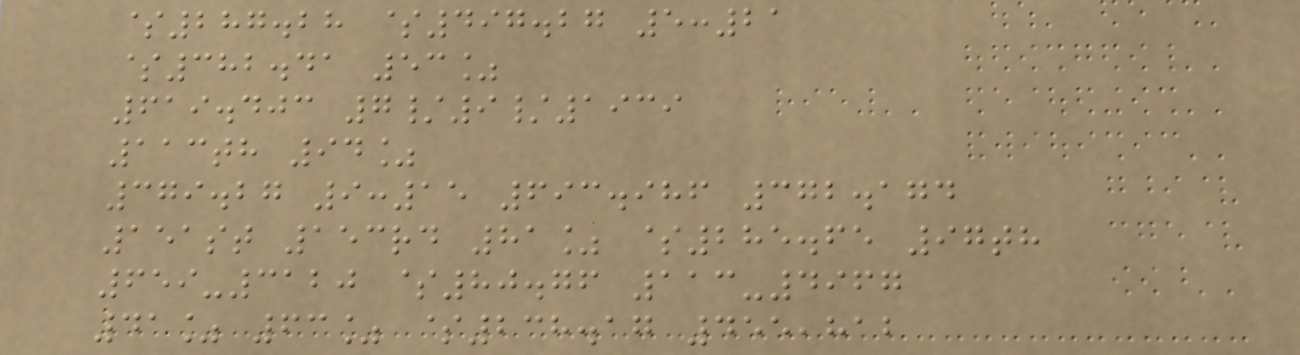$287.28 $497.27 5:21
$382.41 53%
619.403 7/9/1939
113th 94%
379.27 9:15 693.986 372.174
151st 153rd 81% $285.65 97th
659-3120 $80.76 113-4967
41% 63% $238.17 455,812
